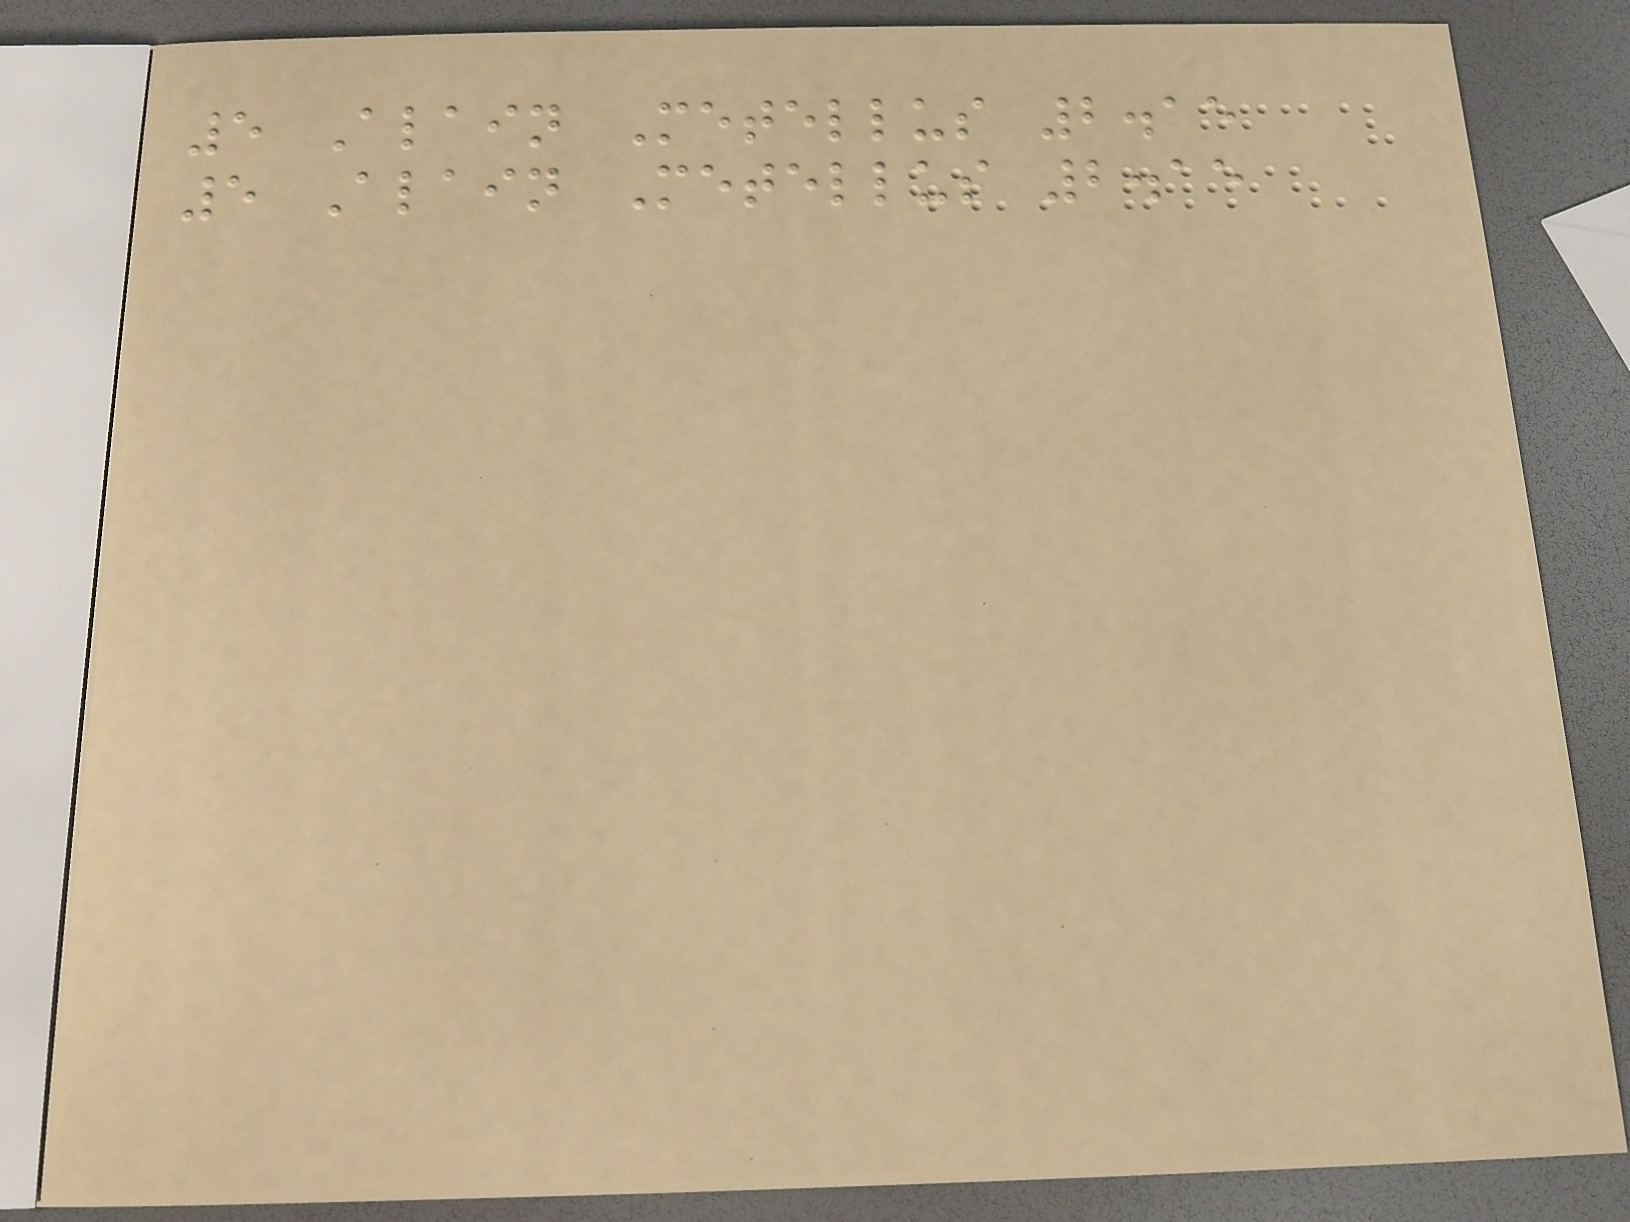5 Alain Metellus 2.15
5 Alain Metellus 2.15
